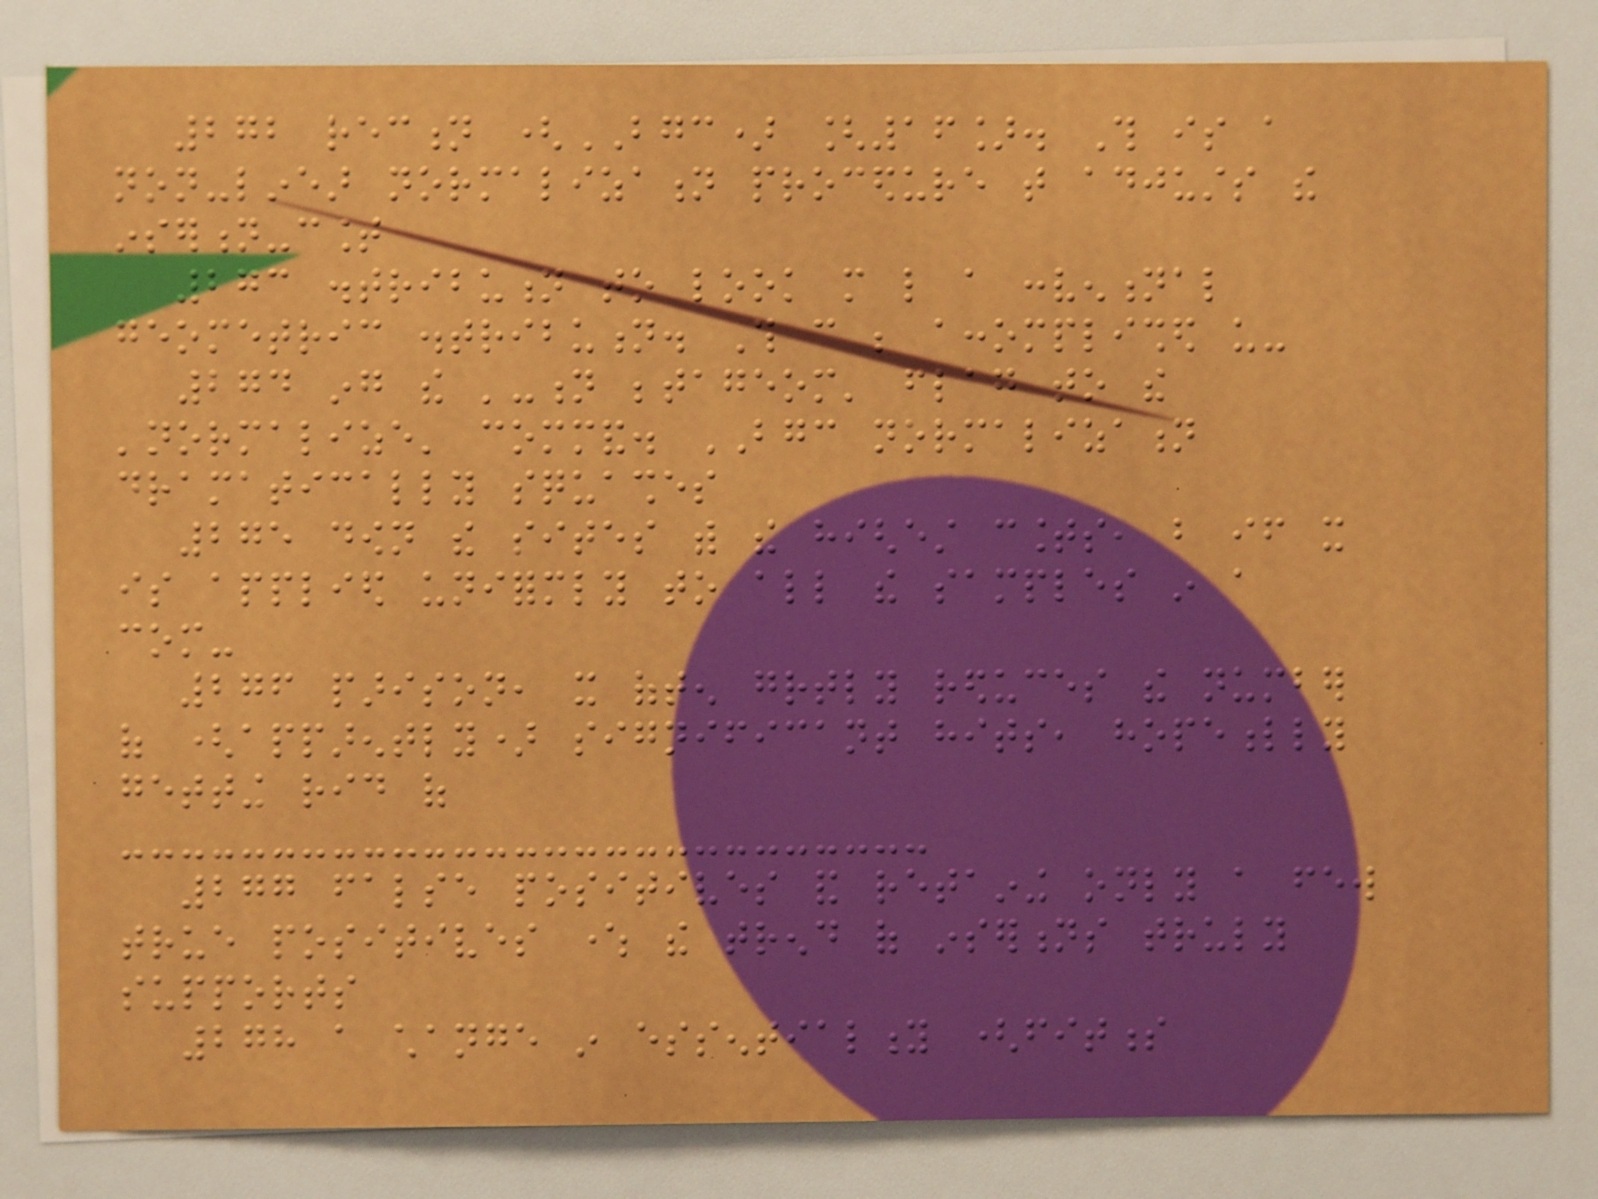272 rection (BGC) [16]. This is a
non-linear normalization procedure that adjusts the
insertion-count
273 distribution to look more like a conventional
geometric distribution. This can be accomplished us-
274 ing the '-n betageom' flag to the
'normalize' command. BGC normalization
dramatically squashes
275 down the sites with the highest counts, but if it
is applied uniformly to all the samples in a
com-
276 parison, it often greatly reduces the number
of (apparently) significant hits, hopefully
getting rid of
277 false positives and retaining only a few
true positives where the trend of insertions truly
supports
278 a change in essentiality (fitness
